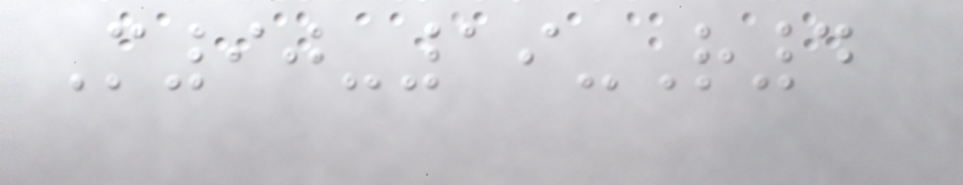M90-19-R4
